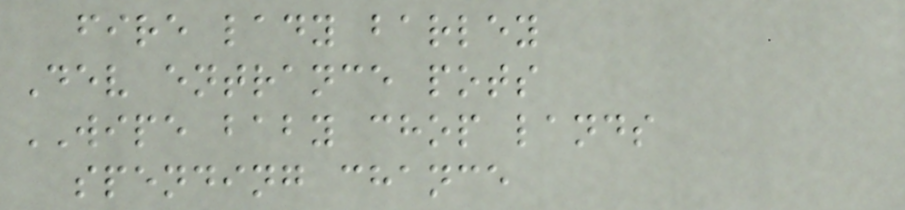fire lady barley
Dev entrance pots
WIPE baby chop lands
spending chance
